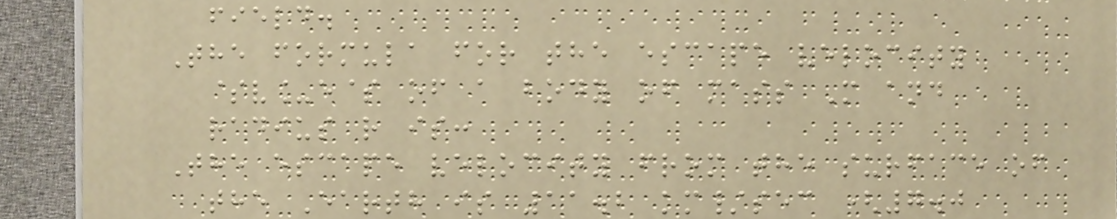field.
The formula for the escape velocity
$v_e$ of a body of mass M and
radius r is:
The escape velocity from the surface of
the Earth is 11.2 km/sec (7.0
